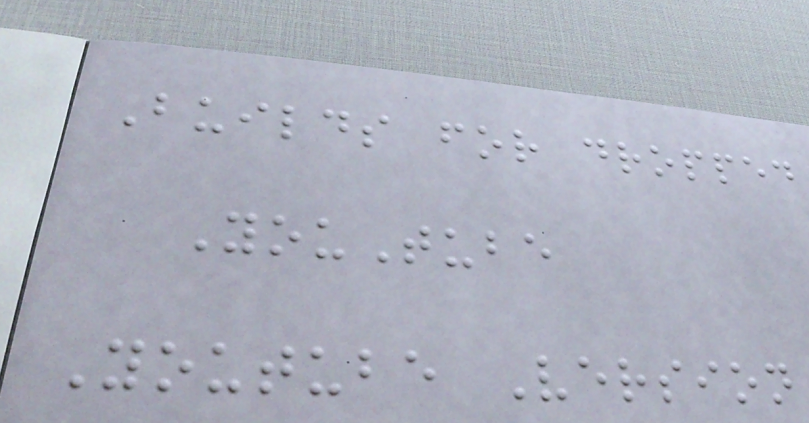Builds for dropped
YouTube
Youtube Version
